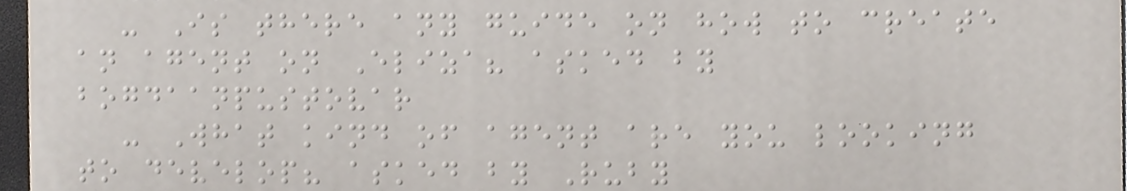- Is there any guide on how to create
an agent on Eliza? asked by
bogdaanpustovar
- What kind of agent are you looking
to develop? asked by Ruby
